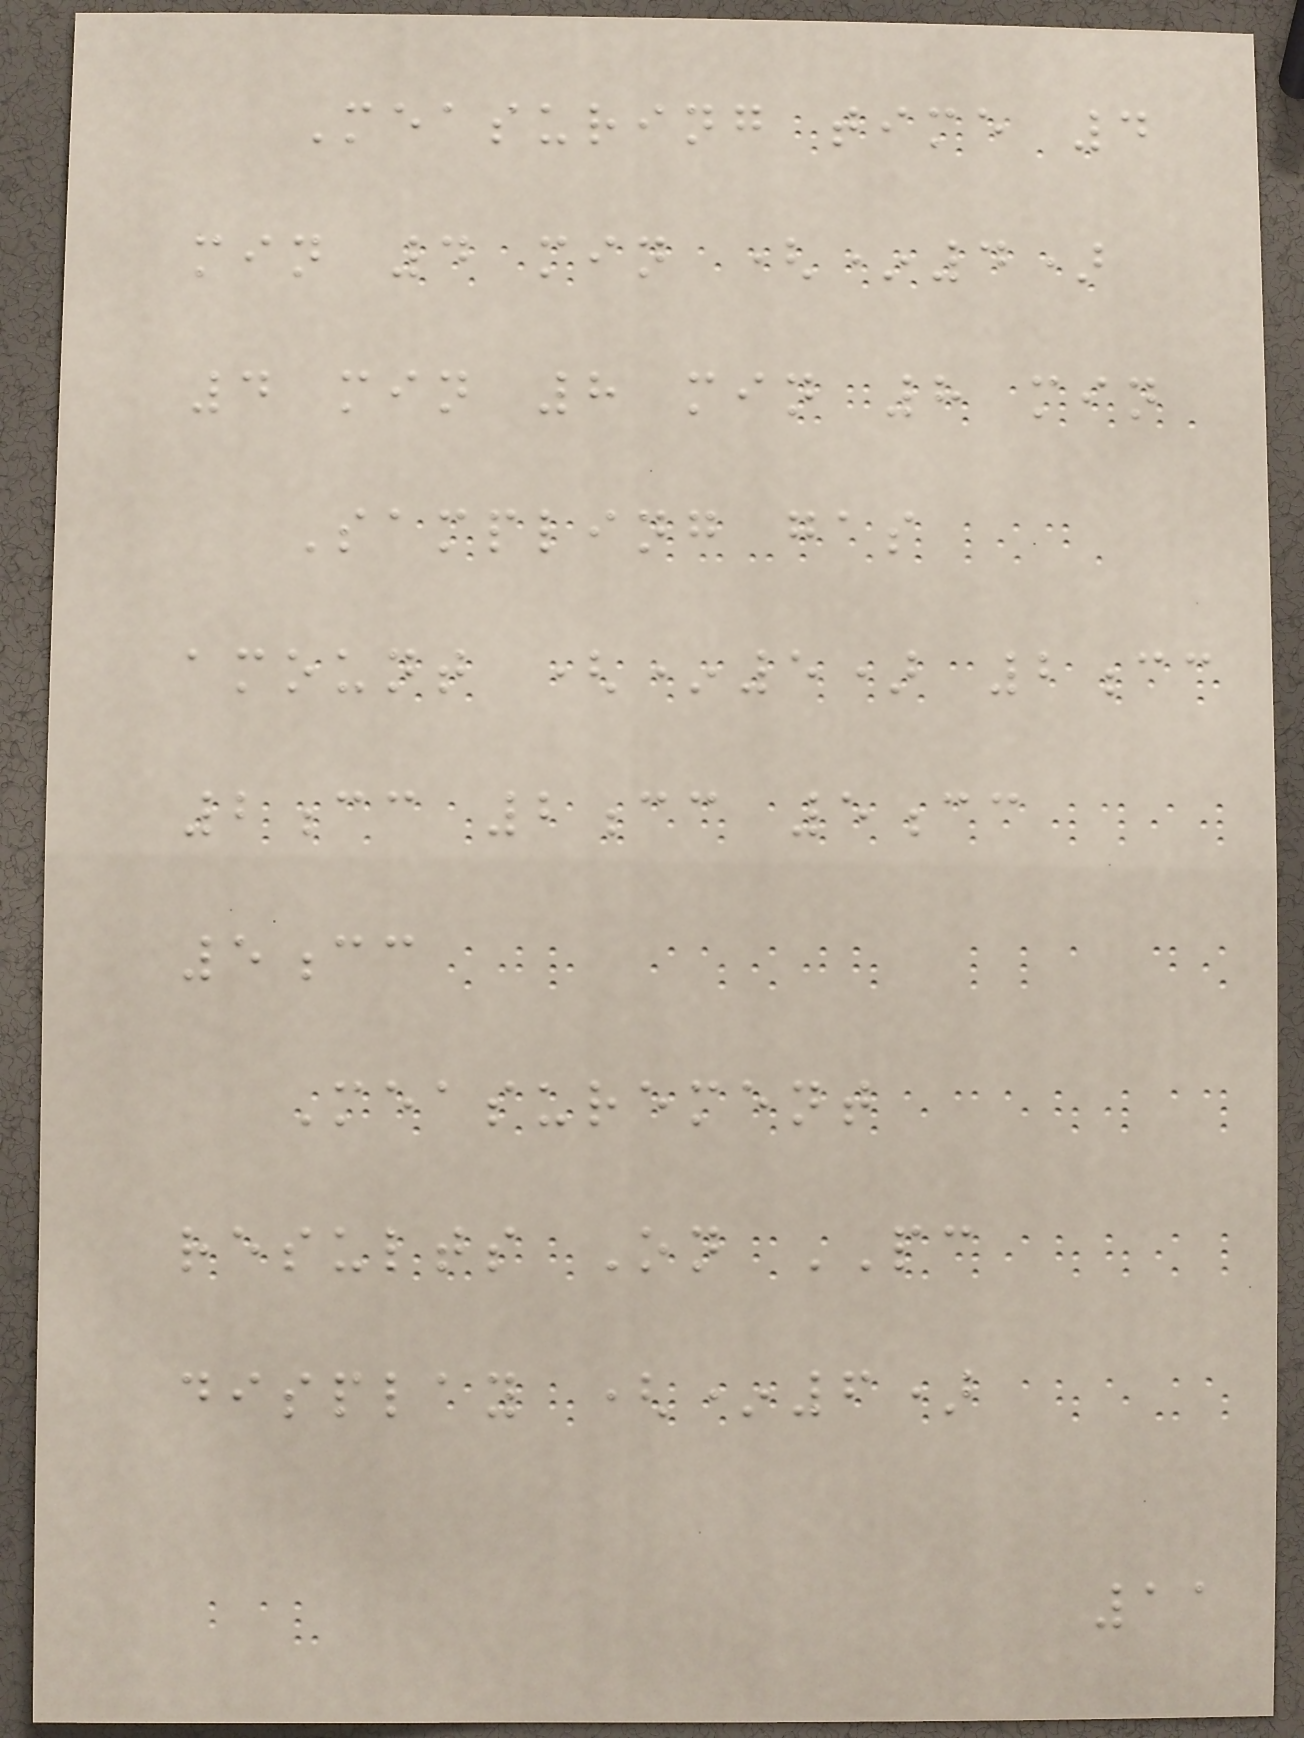Measuring time 4
min 4 min (*4)
4 min 8 min 8 min
Sampling gas
amount (*5) 2cc
2cc 2cc 5cc
5cc
Measurement
results On PC
display (*6)
11
